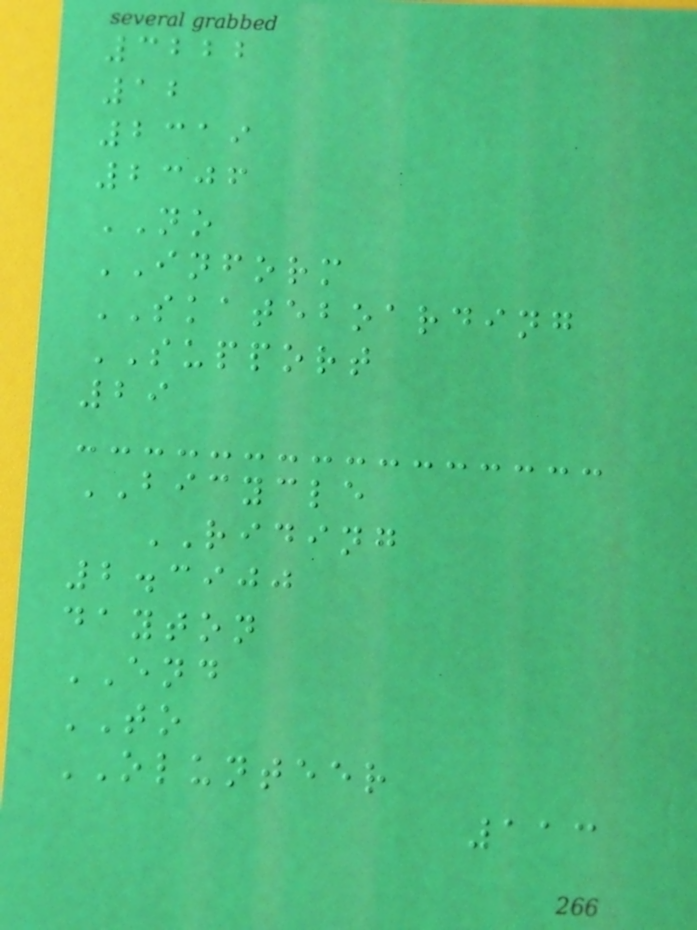3222
12
2319
2306
NO
INFORM
SKATEBOARDING
SUPPORT
29
BICYCLE
RIDING
2.3900
dayton
END
TO
OLUNTEER
113
